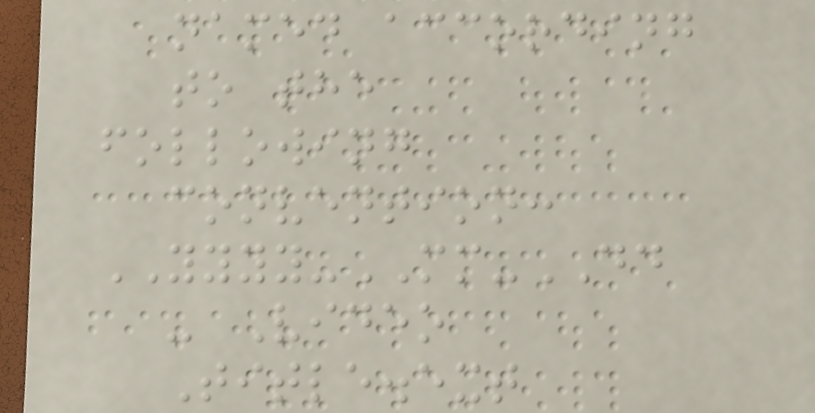named according
to the
following
convention:
YYYY-MM-DD
- Video
Title.ext
